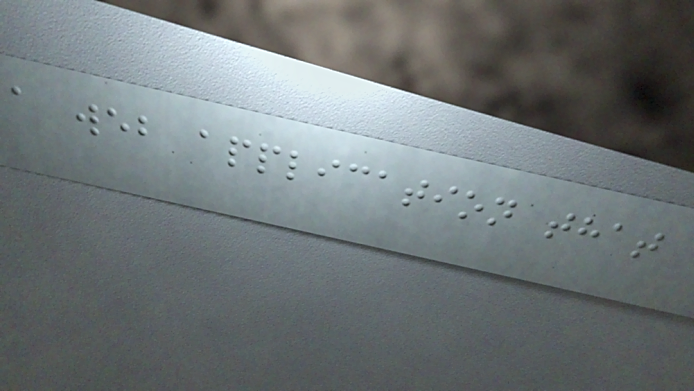a web application that
